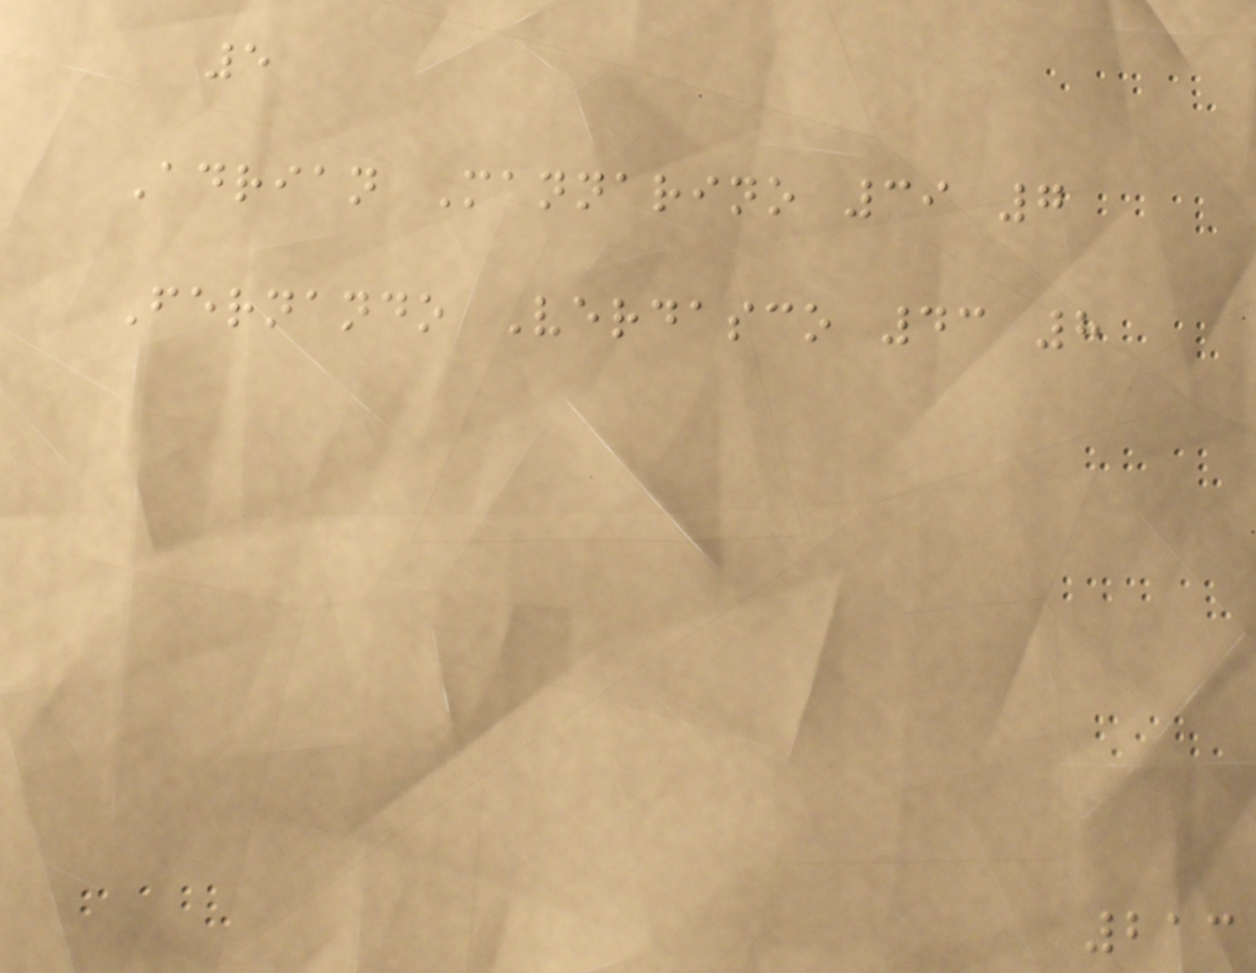5
Adrian Mannarino 39 7
Fernando Verdasco 43 8
213
